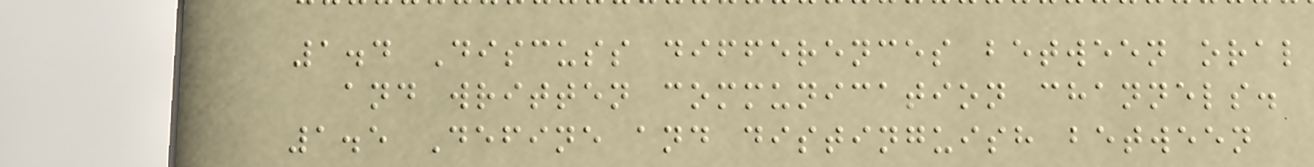1.4 Discuss differences between oral
and written communication channels.
1.5 Define and distinguish between
